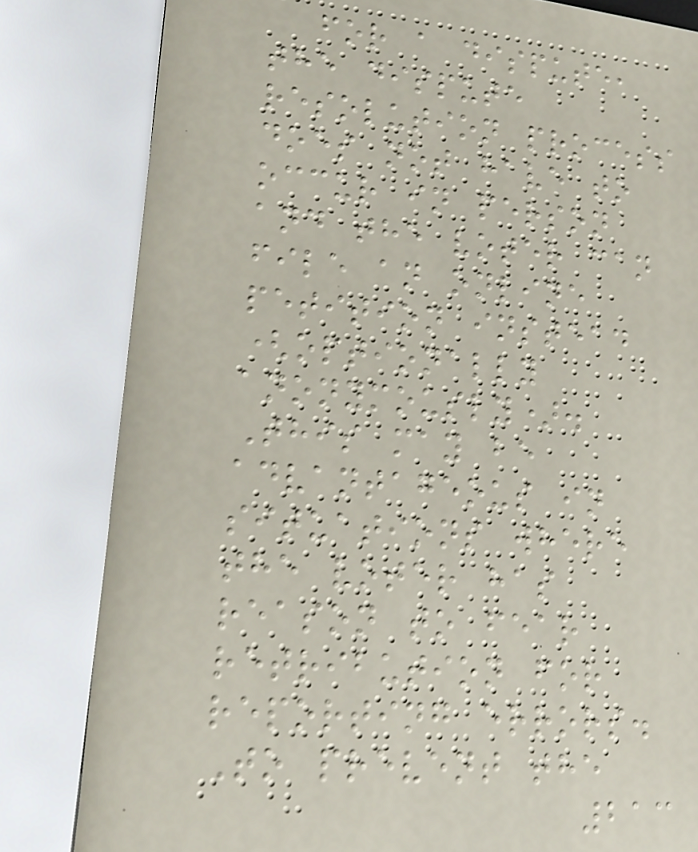for a dispute,
the dispute
resolution process
does not have to
occur in person
and the voter can
file an online
petition instead
(optionally
anonymously).
This may be
advantageous in
situations where
the voter has
reason to fear
retribution for
reporting errors.
To prevent the
213
